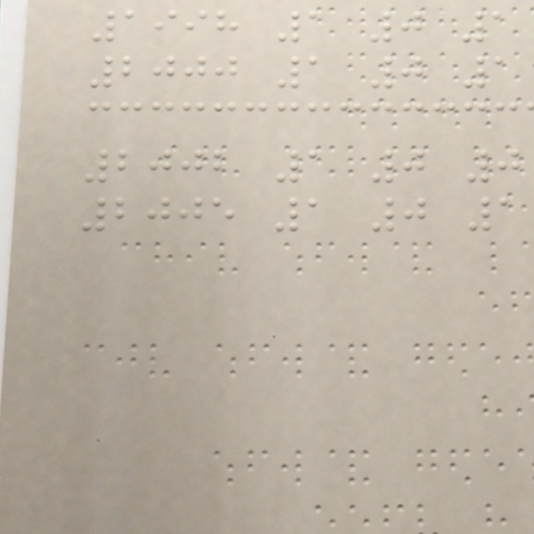1998 1 0 1
2000 1 0 1
2002 1 0 0
2005 1 0 1
